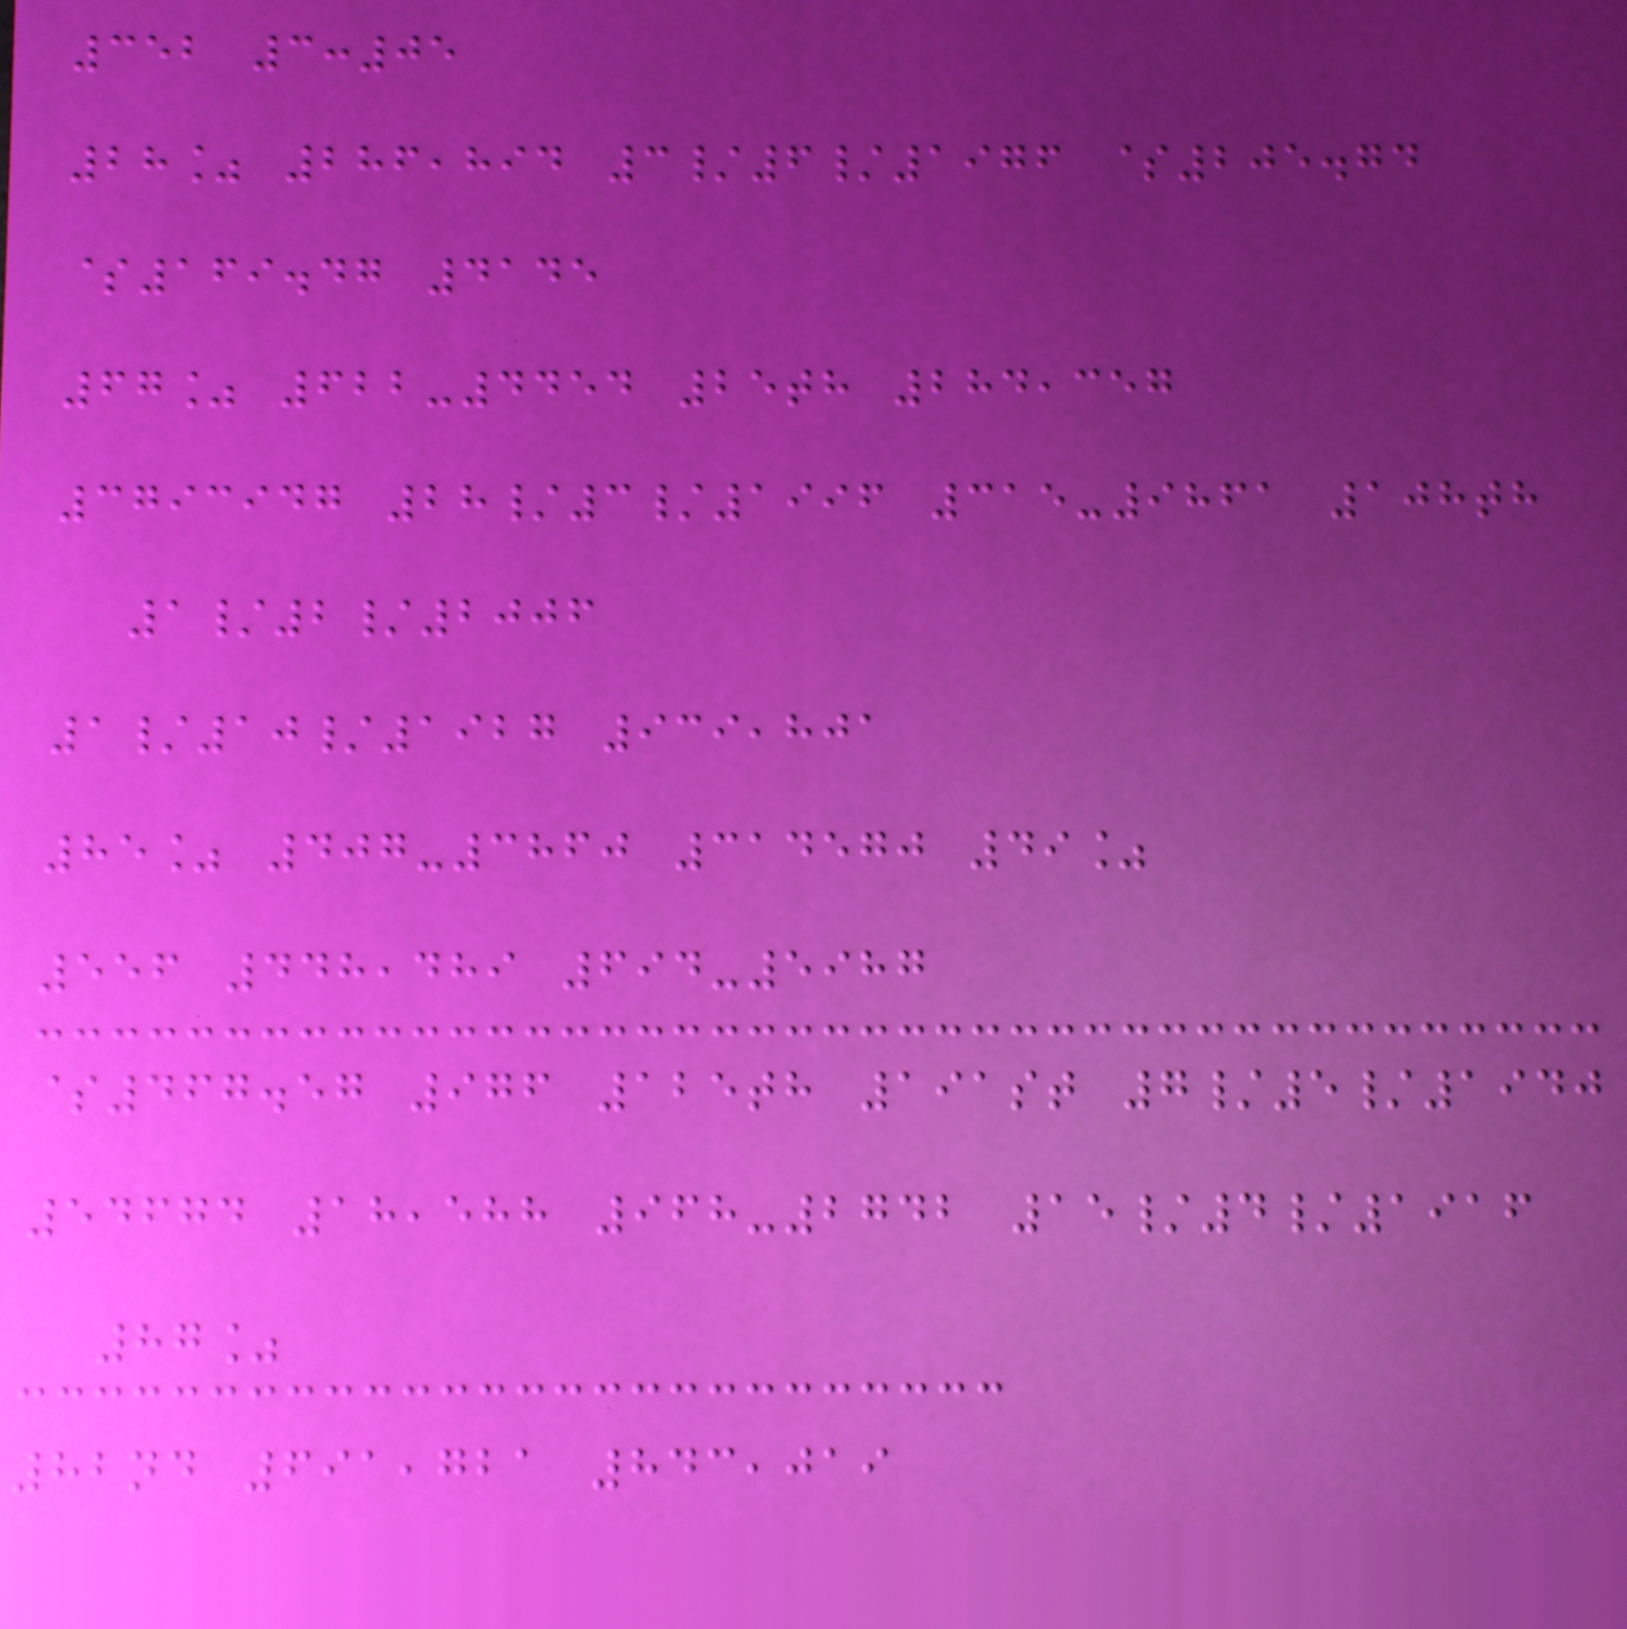352 3:05
28% 286,894 3/6/1976 $205.74
$169.47 4145
67% 622-4454 25th 284,357
3793947 28/3/1996 315-9861 108th
1/2/2006
1/10/1927 939,801
85% 407-3860 314570 49%
556 448,489 694-5987
$467.57 976 125th 191st 7/5/1940
54674 18,588 968-2742 15/4/1916
87%
82nd 691,721 843,019
